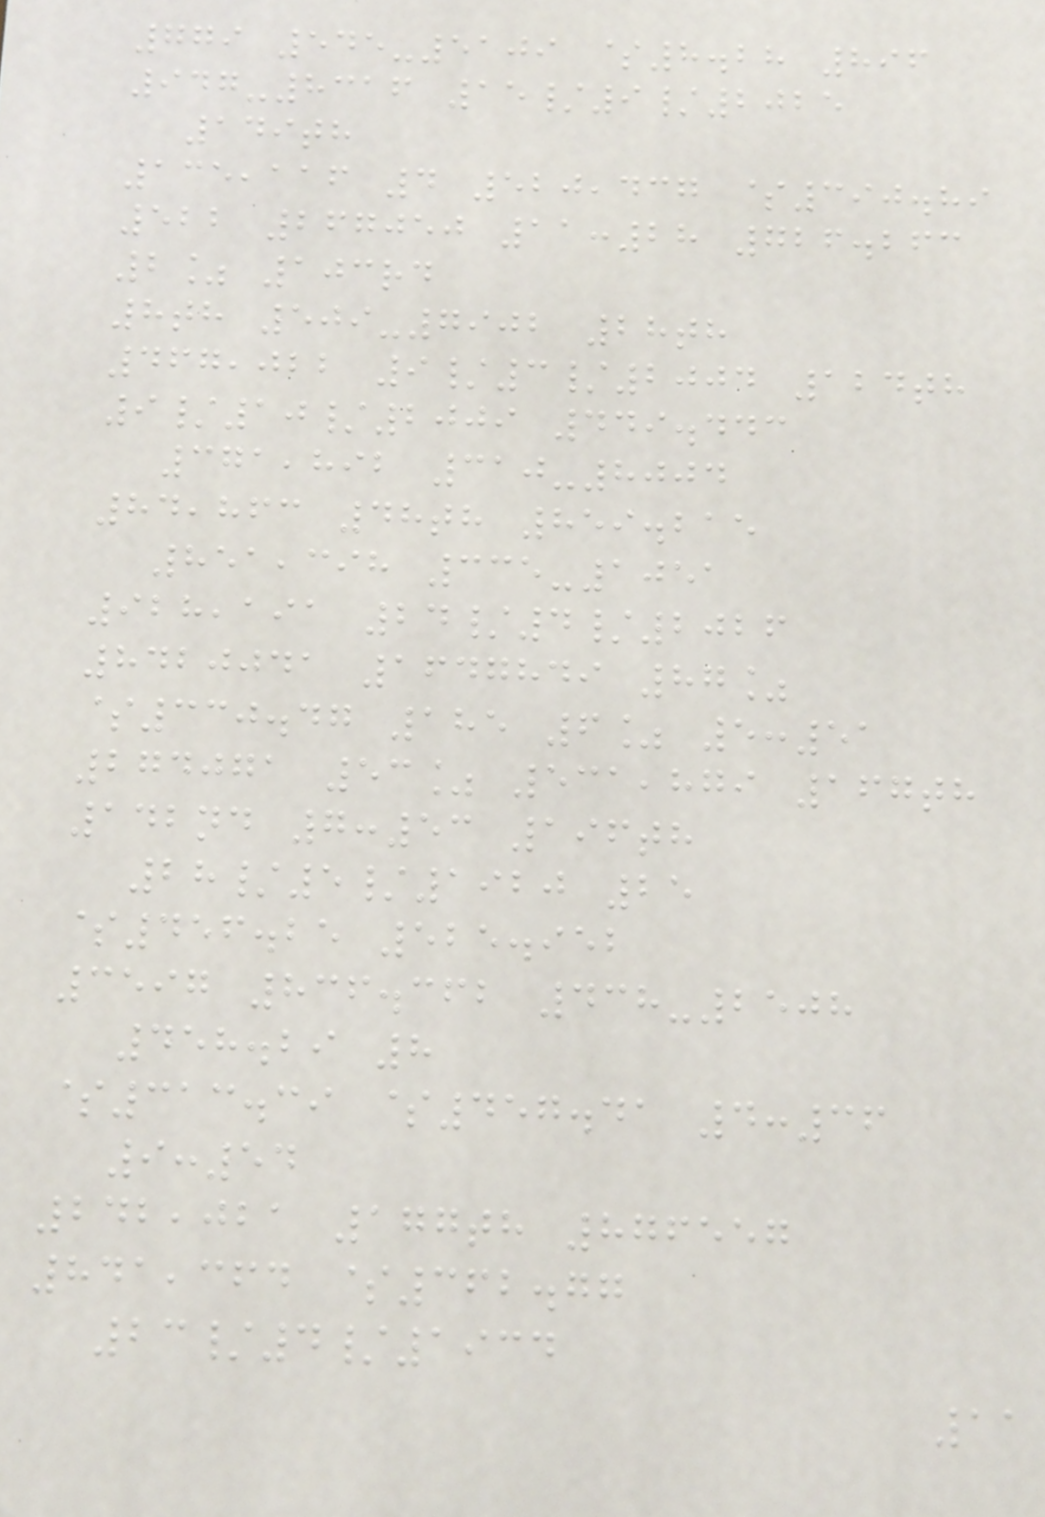779 545-5109 $8.28 896
947-8316 15/9/2025
149th
135,116 4 520,437 $390.89
522 267050 11:28 726.263
2% 103rd
8th 509-7902 28th
467,022 9/3/2004 124th
9/10/2009 449.443
371,892 310-8004
84,863 48th 859.215
851,398 335-1051
928,191 24/4/2026
8420041 1647849 87%
$330.47 185 6% 5:51
274071 53% 531,879 167th
142nd 7:53 196th
28/5/1920 25
$456.25 525.952
3597 836.362 438-2508
458.29 8
$313.39 $457.41 4:36
9:54
242,021 177th 876557
841,364 $362.77
23/4/1934
11
